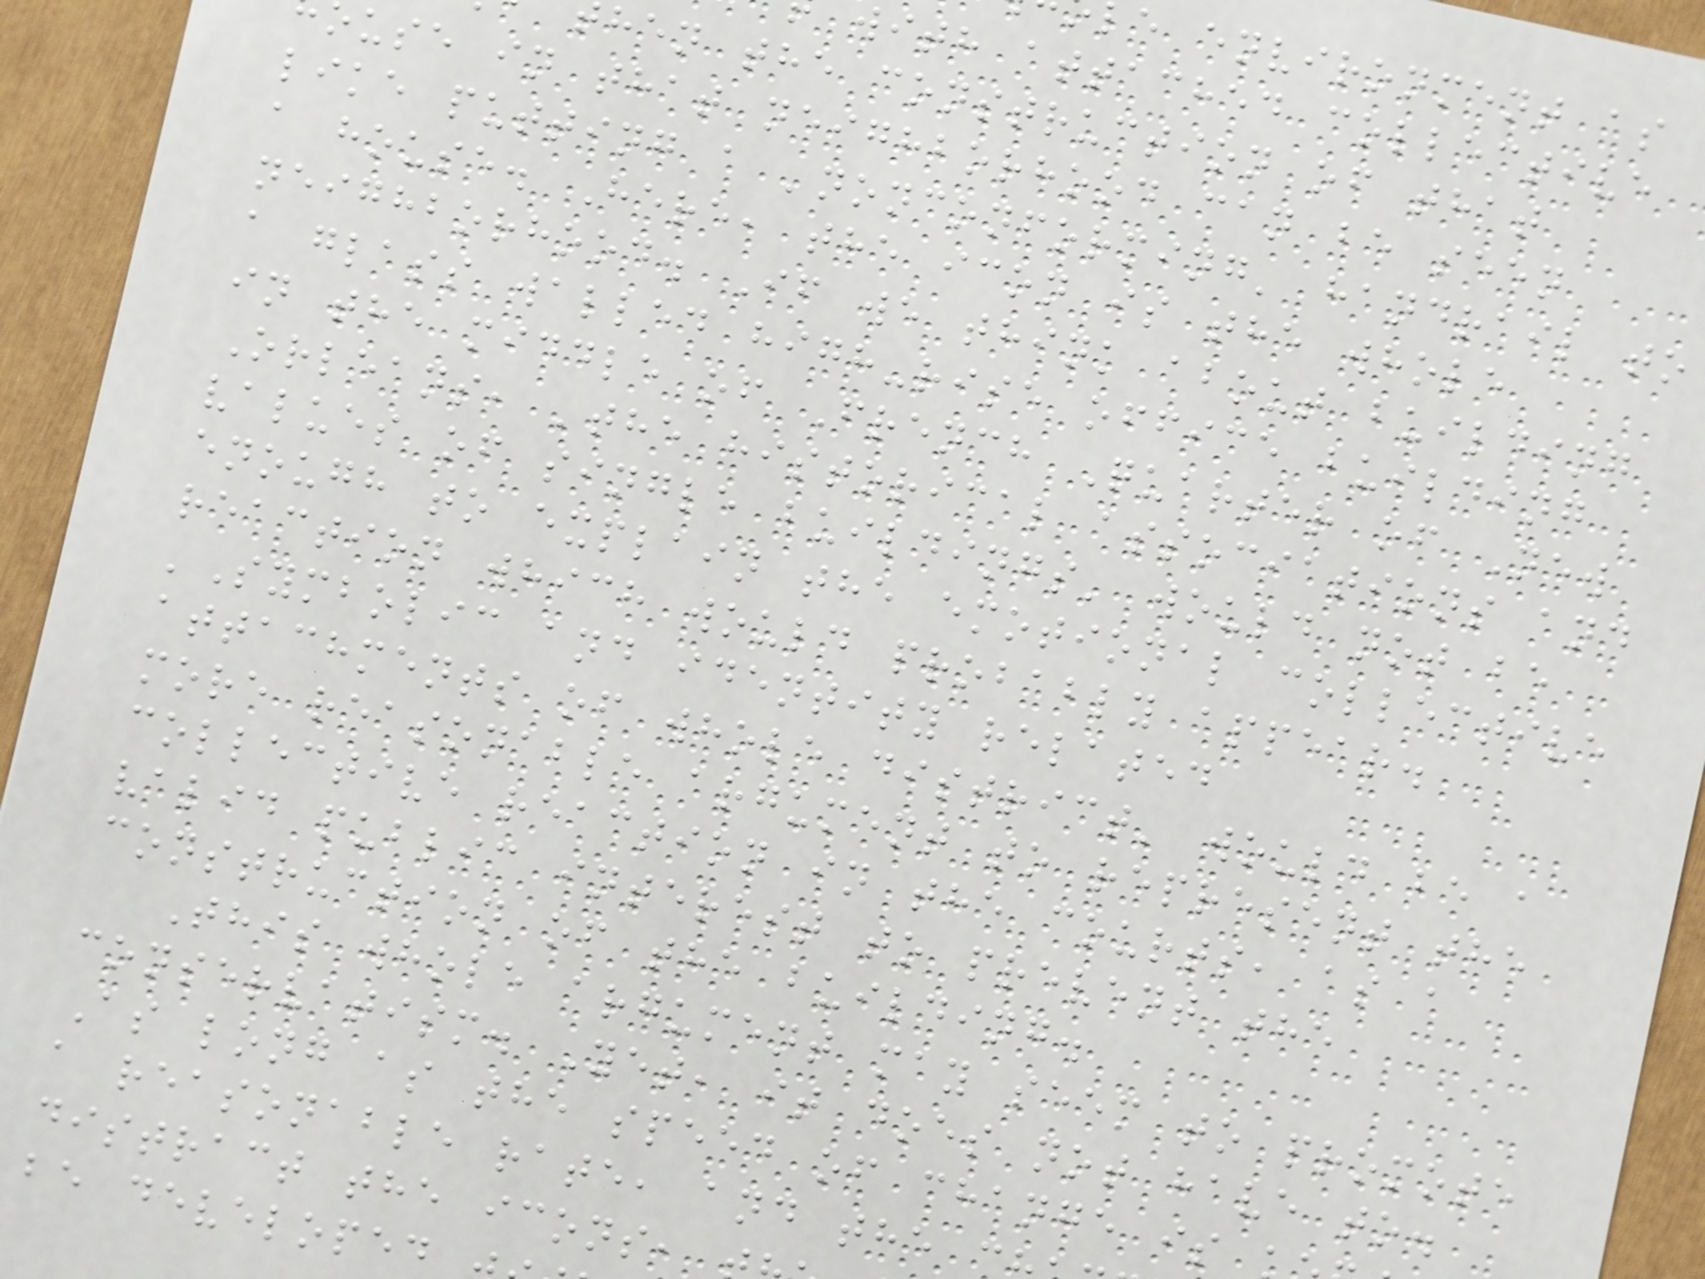e environment as
with attached collective
hen the construction of that
use in that neighborhood can be seen
like putting a 'nonconforming' handrail to
a house. Here, the icon is the whole
neighborhood. If we think about building
a glass walled high-rise office building
in the middle of French Quarter of New
Orleans, 'the historical associations and
values of single buildings' would not be
enough to explain the emotional collective
reaction which would probably appear.
'Symbolic and identity related
attachments of whole district' would be a
more reasonable argument to represent the
collective reaction in the courts, as a
valid public interest to prevent the
construction of the building.
This whole argument may seem to promote
conservatism. Yet, it does not have to.
As long as the speed of change is
a reasonable rate, and the
distract the icons,
be developed
